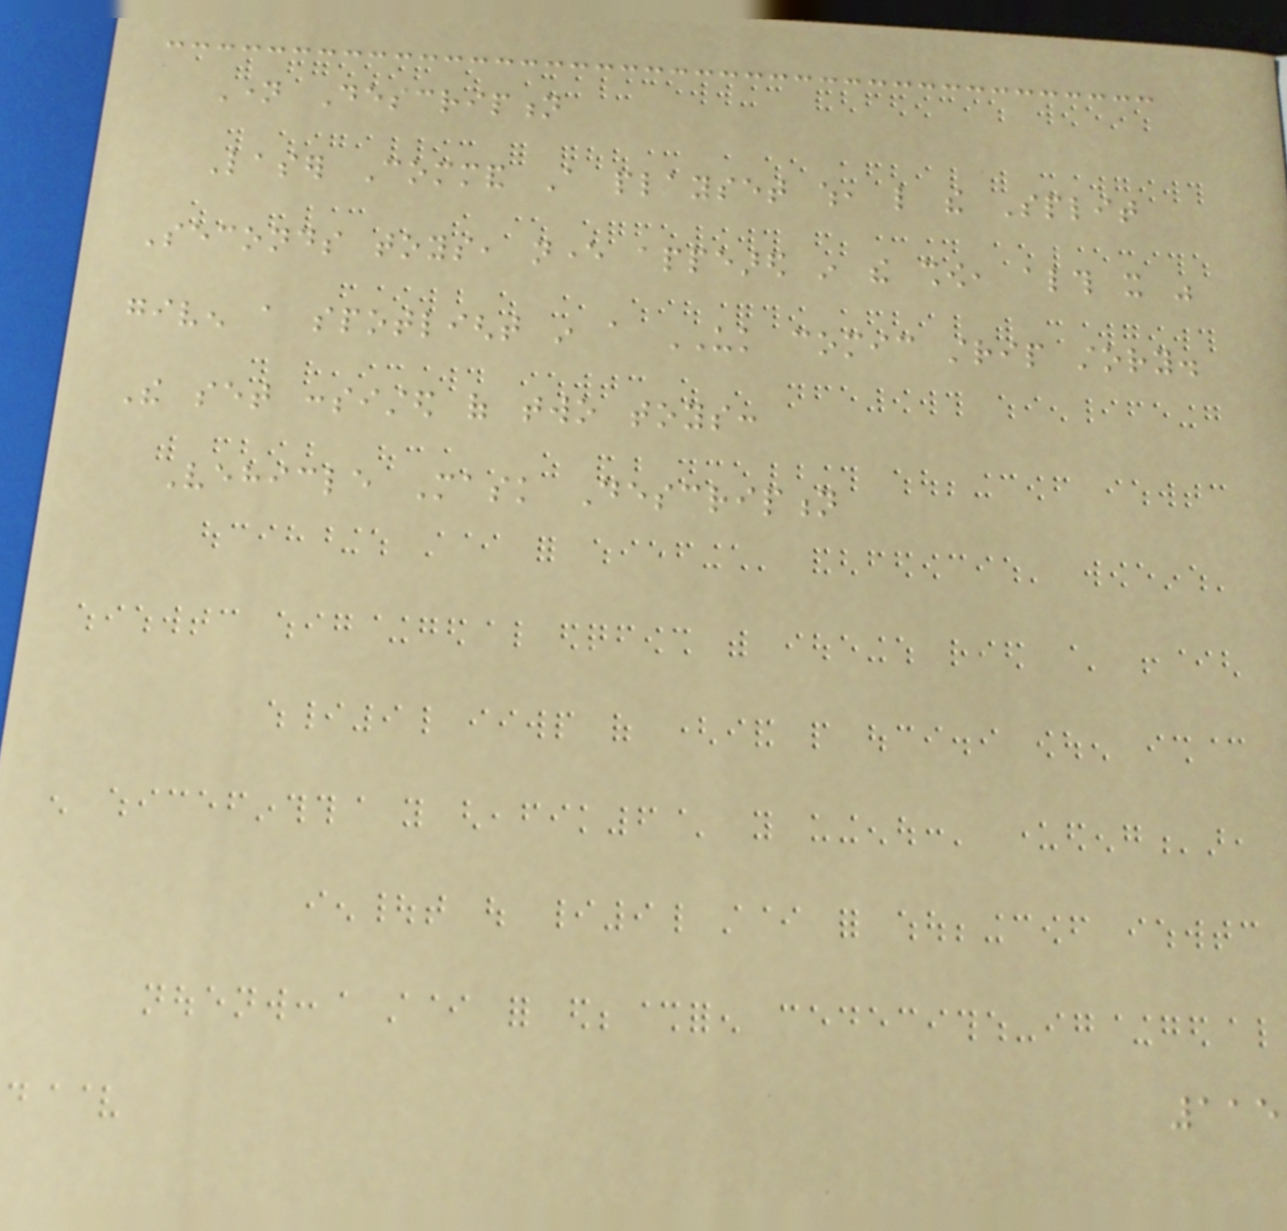Name Description
Laser Command A playset which, like the Split
Seconds toys, never appeared in the show, although it was
given a spotlight in a UK comic strip story.
The set consisted of two toys:
Vehicle Mask Description
115
